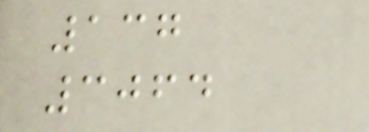137
3064
